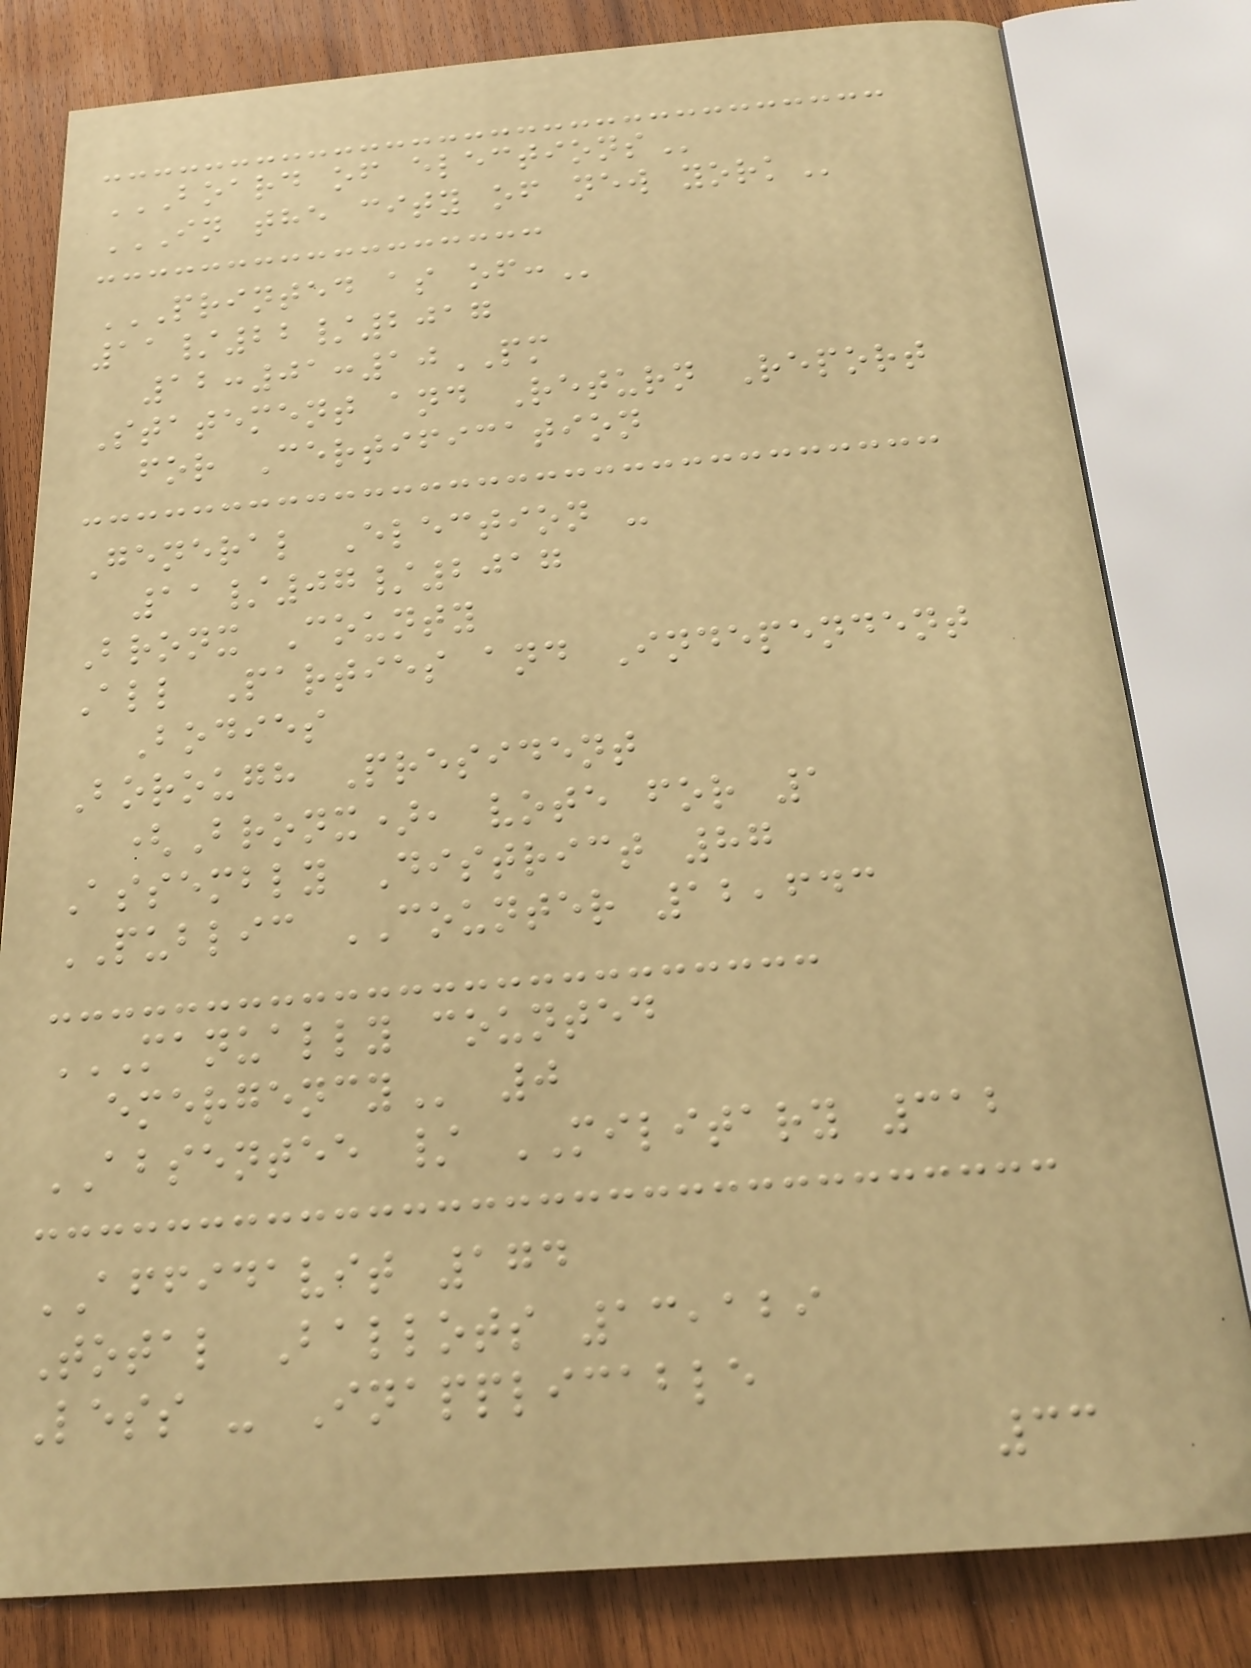BOARD OF ELECTIONS
IN THE CITY OF NEW YORK
PRINTED AS OF:
11/22/2017
12:01:10PM
Statement and Return Report
for Certification
General Election -
11/07/2017
Bronx County
All Parties and Independent
Bodies
Borough President
(Bronx), vote for 1
Assembly District 87
PUBLIC COUNTER 12,643
MANUALLY COUNTED
EMERGENCY 0
ABSENTEE / MILITARY 312
AFFIDAVIT 174
Total Ballots 13,129
Less - Inapplicable
33
